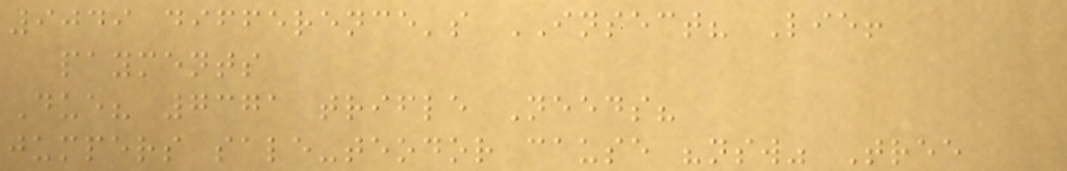9049 difference's INSECT? Lie!
payments
Due? 7371 trifle Needs?
jumpers sale-teodor cause "nsw" Tree
